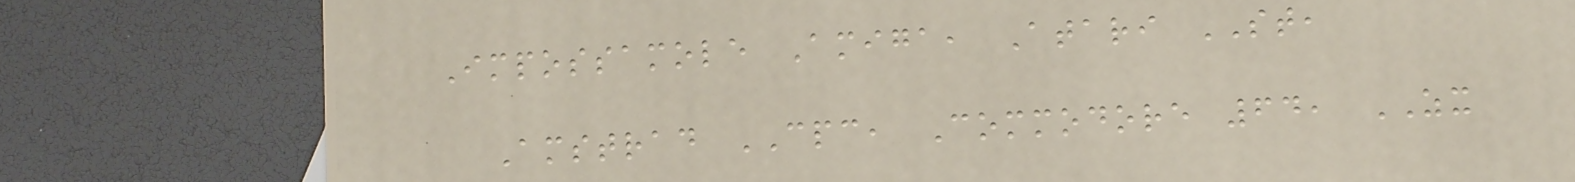Impossamole Amiga, Atari ST,
Amstrad CPC, Commodore 64, ZX
